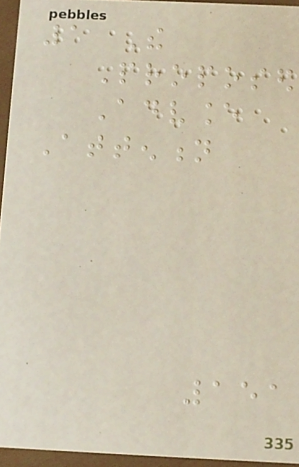1 The
Proposed
Advance
Attention
151
